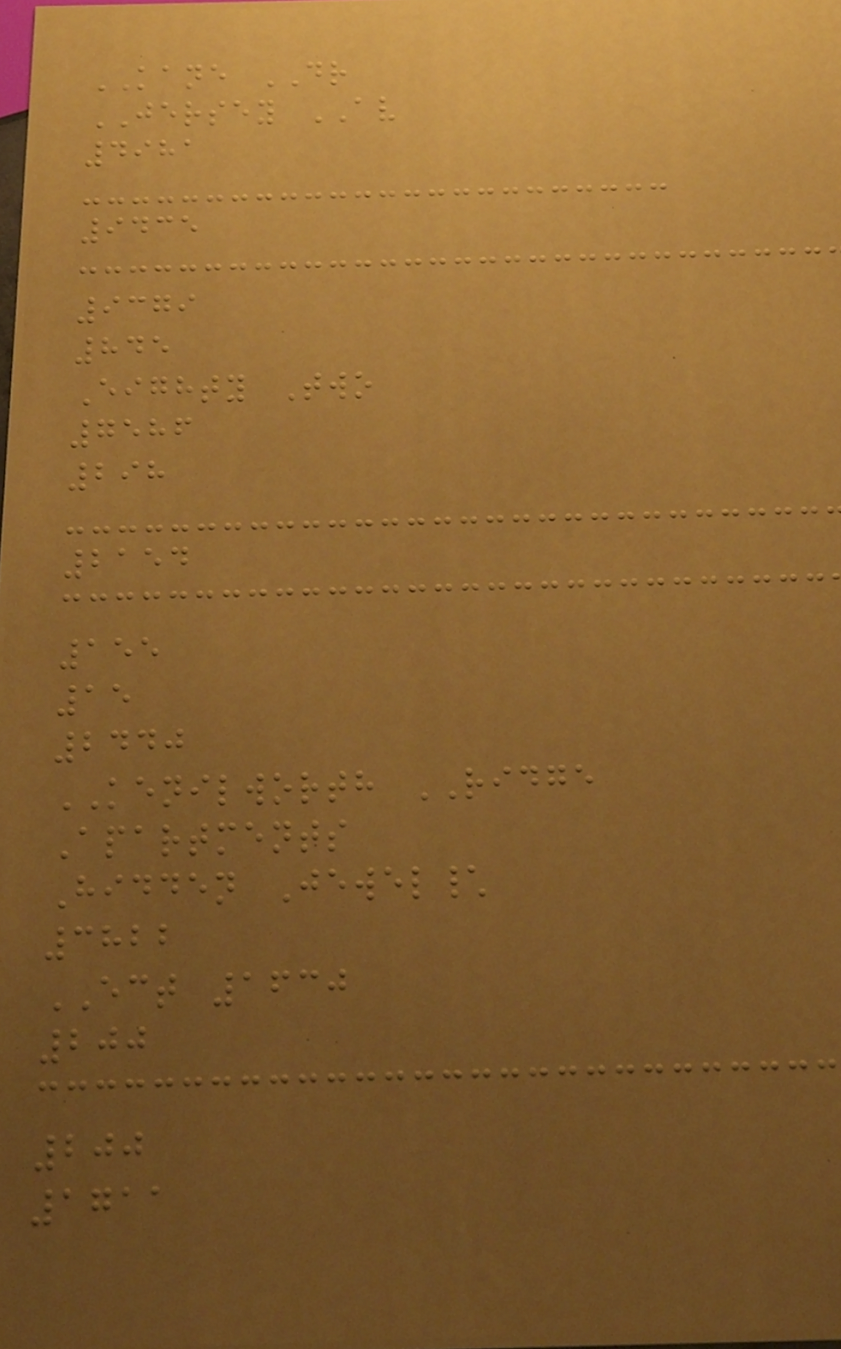KANE DR
JERSEY AV
4981
9435
9379
845
Eighty Two
7586
298
2154
155
15
2440
KENILWORTH RIDGE
Apartments
Hidden Jewel\
3822
ECT 1630
200
200
1711
